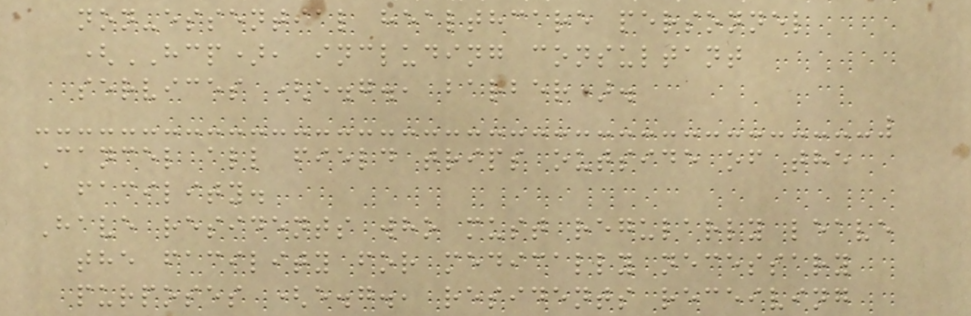non-essential healthcare personnel
(HCP), including consultant
services (e.g., barber).
Cancel all field trips outside of the
facility.
Have residents who must regularly leave
the facility for medically necessary
purposes (e.g., residents receiving
